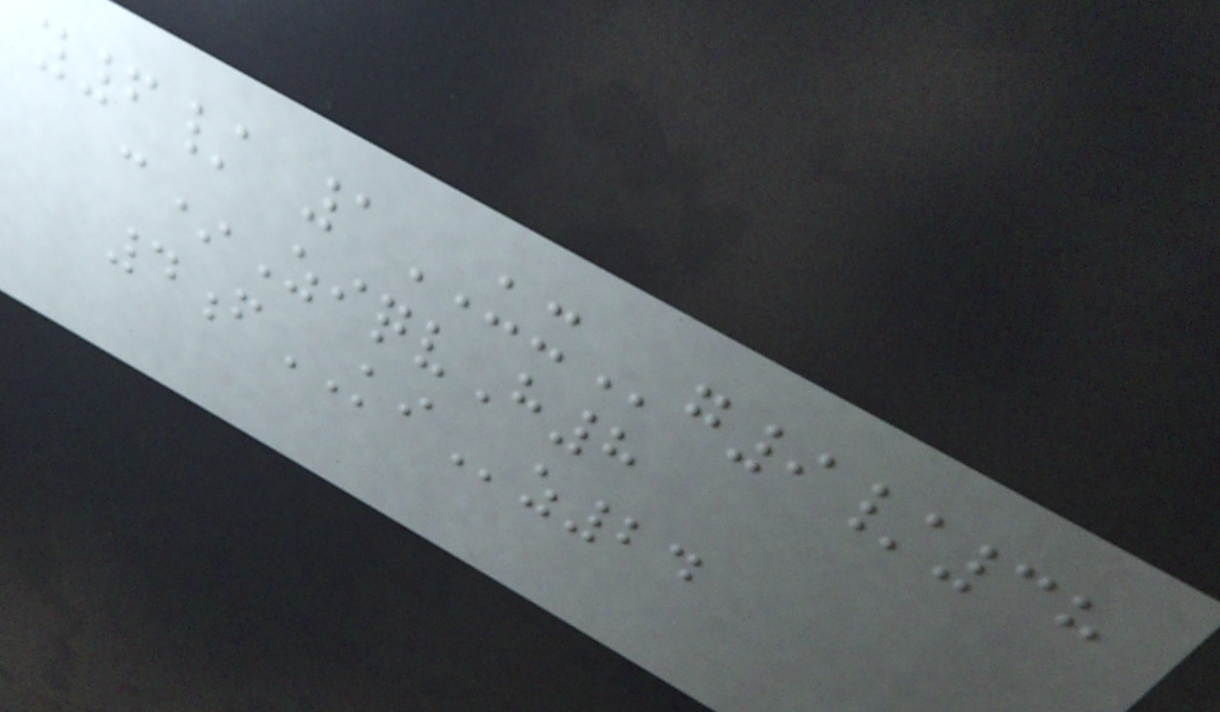y6/ 1UXg9/38
c*ZiqvH8
4fKIz24
